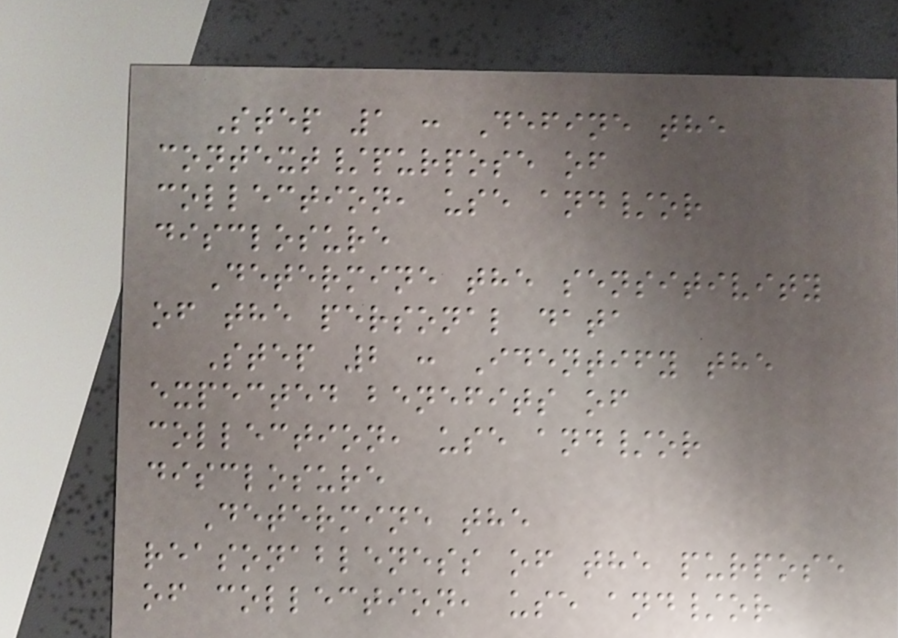Step 1 : Define the
context/purpose of
collection, use and/or
disclosure
Determine the sensitivity
of the personal data
Step 2 : Identify the
expected benefits of
collection, use and/or
disclosure
Determine the
reasonableness of the purpose
of collection, use and/or
